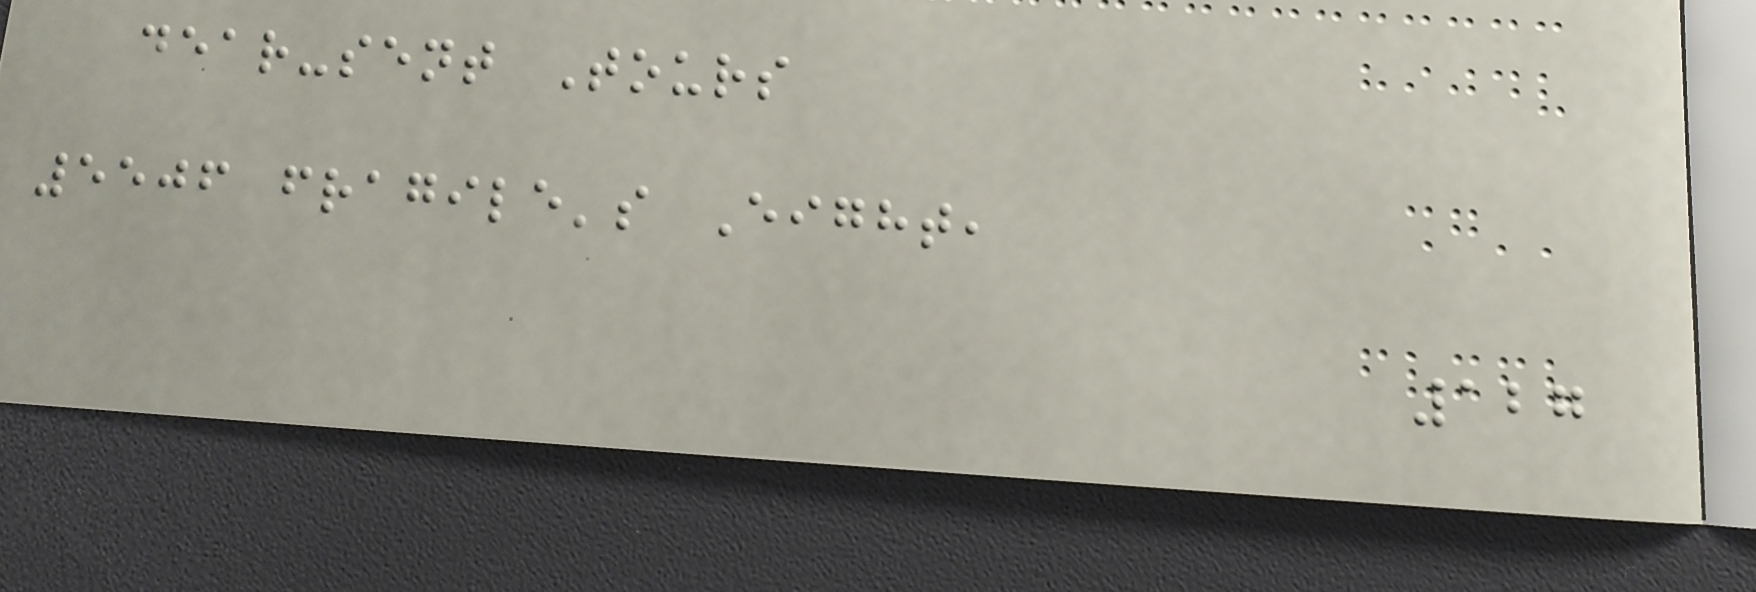dear-sent Tours
5506 fragile's Eight,
127
